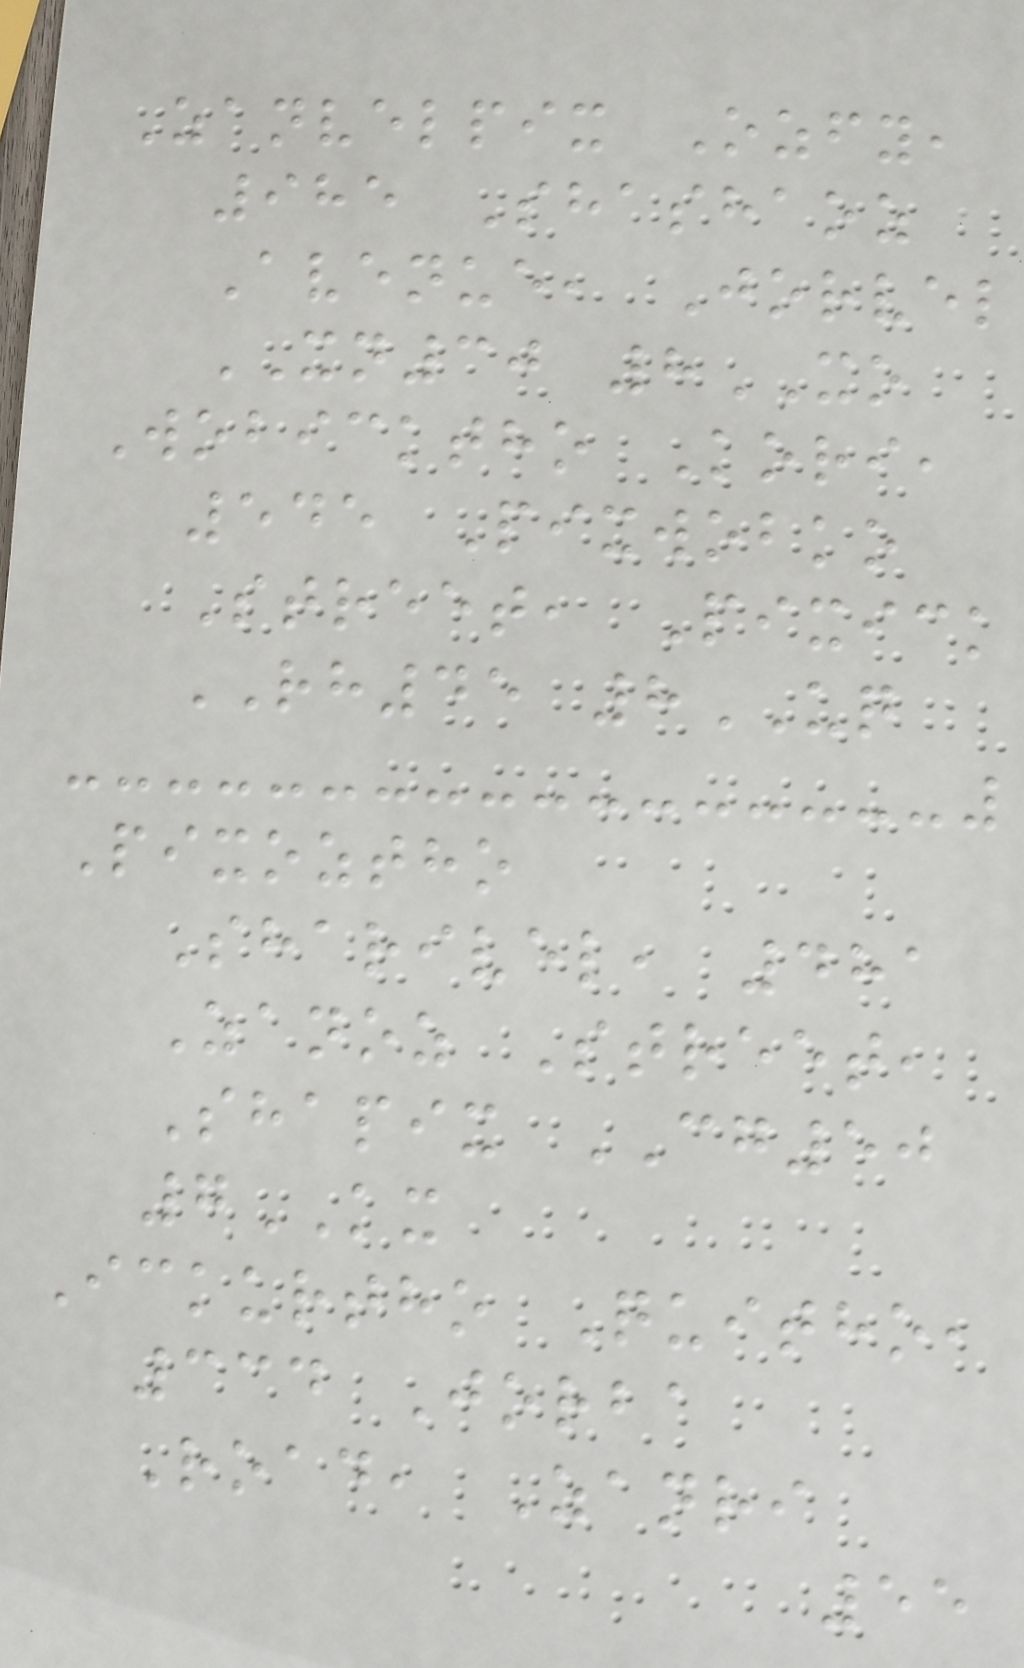Zanvelpix Ozfy,
985 Shashaoz
Avenue, Jorvel
XN30 8XO
Wobicktho Kori,
545 Pixwobko
Street, Pixick
RH45 8UQ
Pixoztho
Sharivel, 481
Zanoz Street,
Shapix CG50
7KX
Ickurtho Quitho,
334 Jorba
Road, Zanri
55
